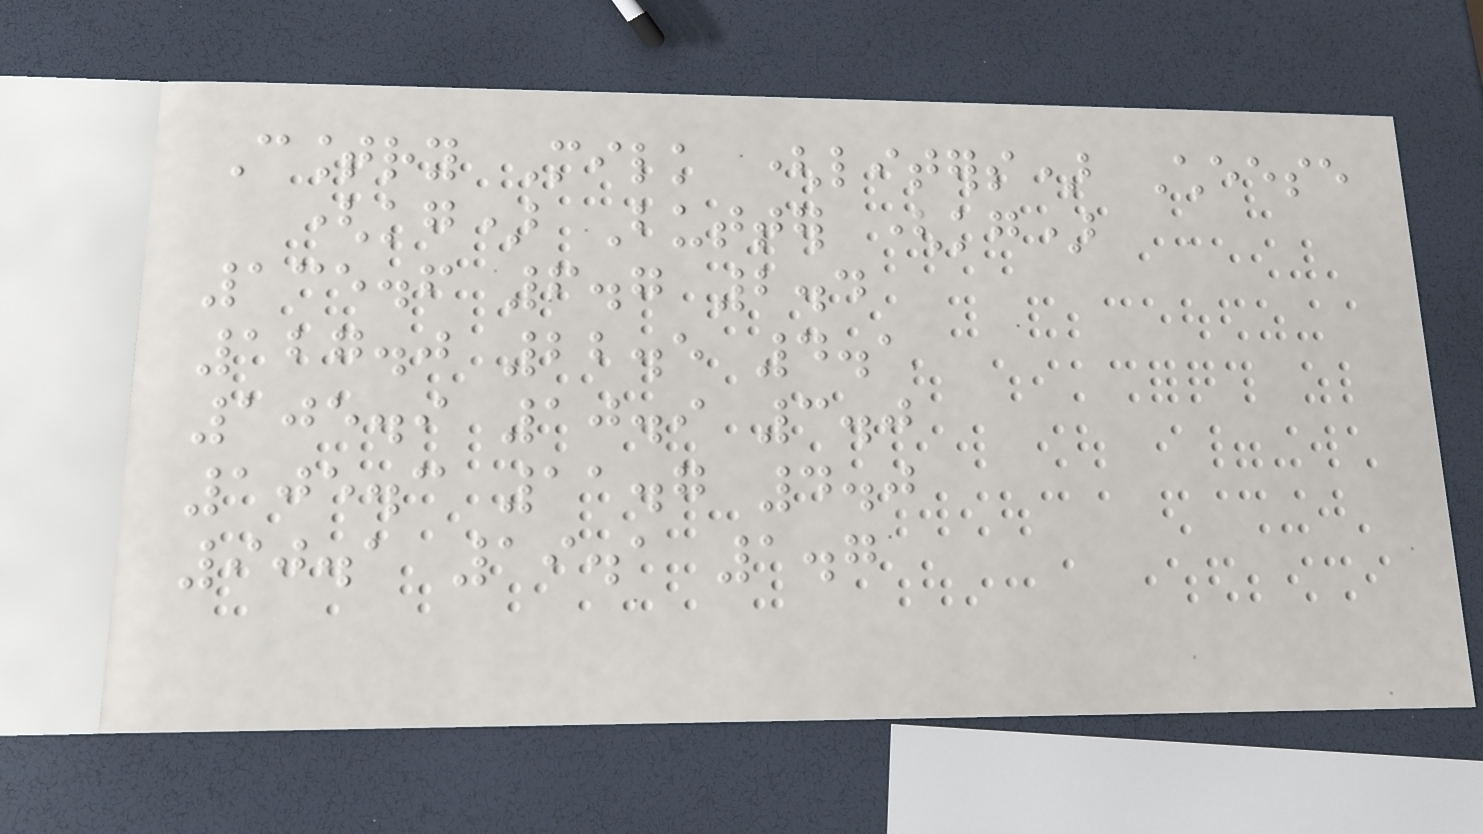Country Milk (liters) Cheese
(kg) Butter (kg)
135.6 6.7 2.4
127.0 22.5 4.1
105.9 10.9 3.0
105.3 11.7 4.0
90.1 19.1 1.7
